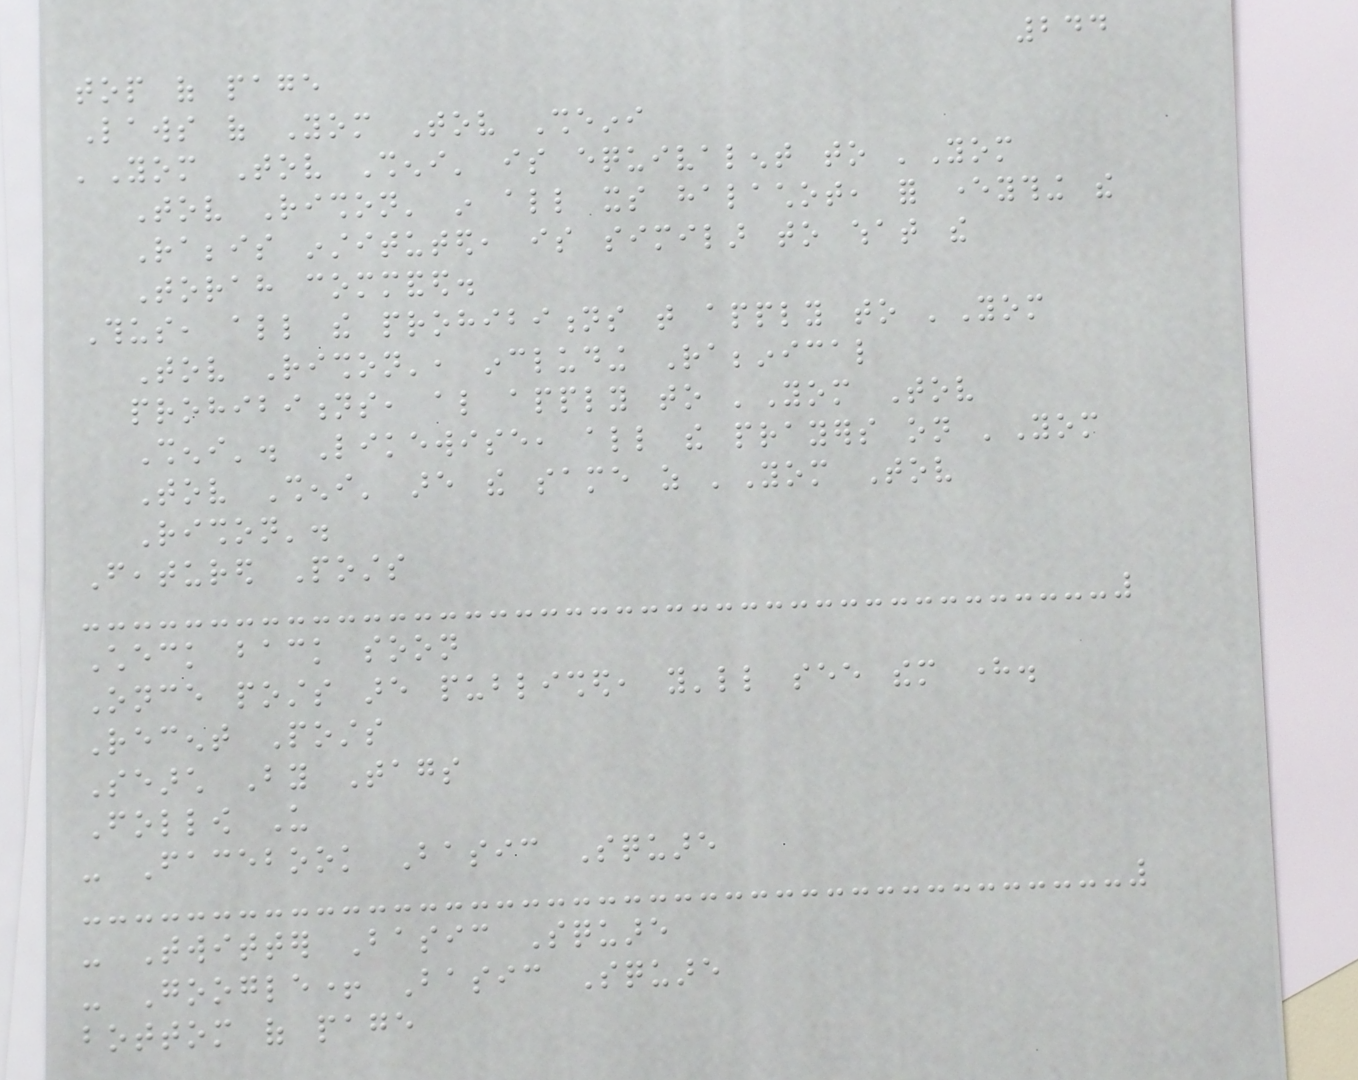244
top of page
Laws of Yom Tov Sheini
'Yom Tov Sheni' is equivalent to 'Yom
Tov Rishon' in all its halachot, for everything the
Rabbis instituted, is similar to what the
Torah commanded.
Thus, all the prohibitions that apply to 'Yom
Tov Rishon', including Rabbinical
prohibitions, also apply to 'Yom Tov
Sheni'. Likewise, all the prayers on 'Yom
Tov Sheni' are the same as 'Yom Tov
Rishon'.
Featured Posts
Check back soon
Once posts are published, you'll see them here.
Recent Posts
Search By Tags
Follow Us
- Facebook Basic Square
- Twitter Basic Square
- Google+ Basic Square
bottom of page
